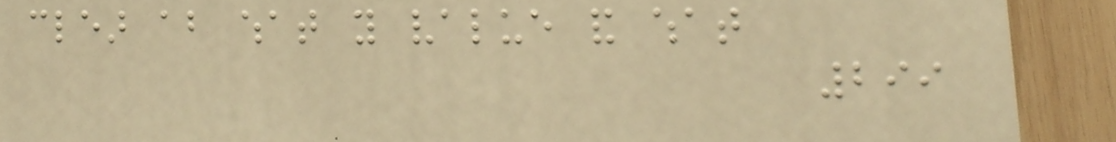clear about what you value and what
299
